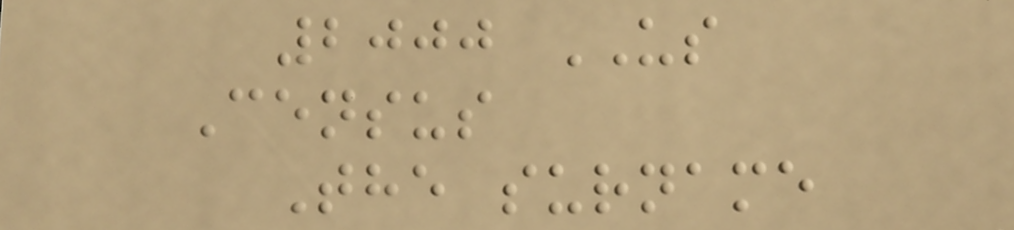2000 US
Census
The surname
